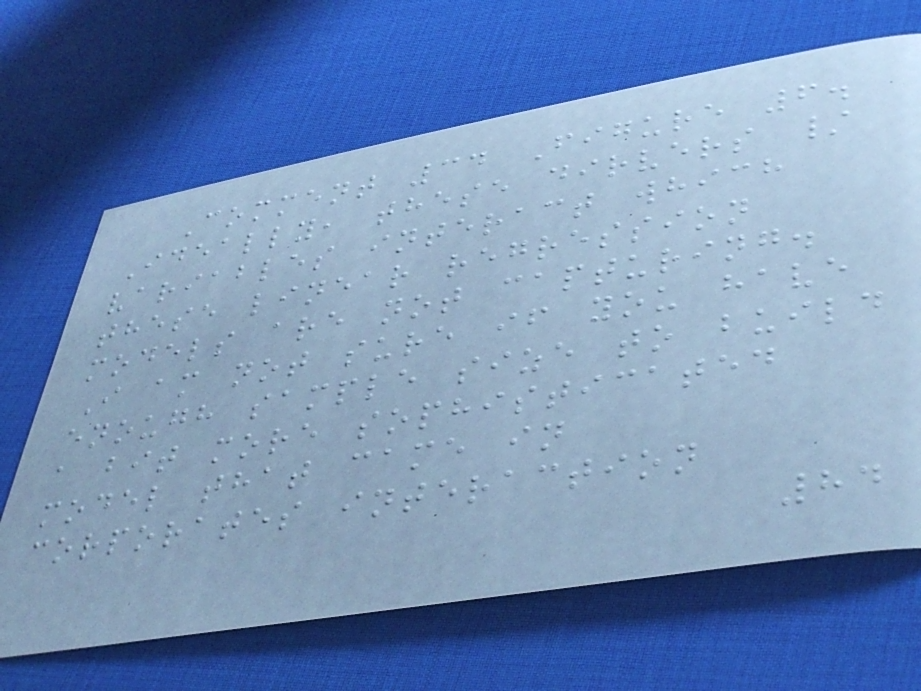Comment 34 Figure 6.
Ideally, these dirvers /
variables interact which
these linear regression
models are not capturing.
I am not sure if you have
enough sample size to build
a bit more sophisticated
model that came in
corporates interaction
84
